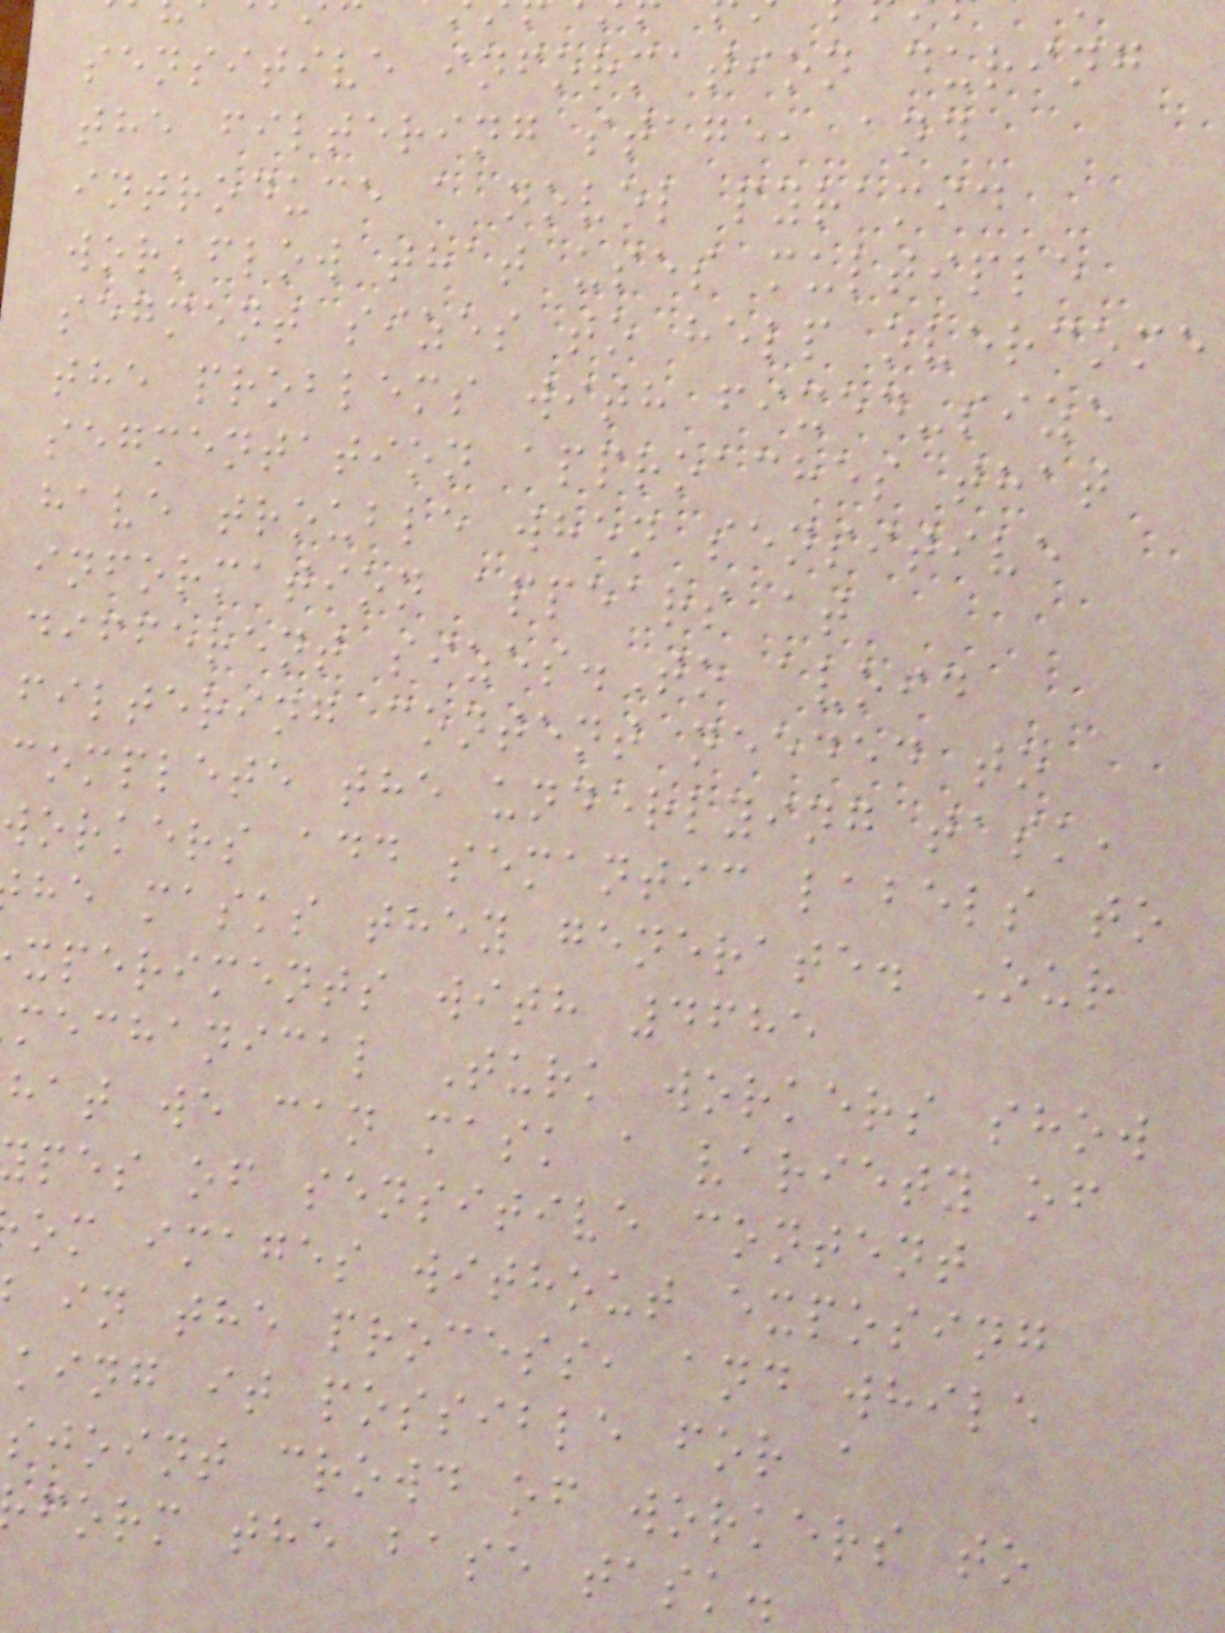sensitive information during
the filtering stage, and
introduce a novel pyramid
workflow that uses multiple
segment sizes to help overcome
the problems with fixed-size
segmentation approaches that
have trouble when sensitive
information appears at
different sizes.To avoid
filtering content needed to
complete the underlying task,
orkers add semantic labels to
he masks they generate. Our
xperiments with 4685
mechanical Turk workers show
hat we can mask a variety of
pes of sensitive content
om images without exposing
in the process, and while
king it possible for a
sjoint crowd of workers to
form the base task.
